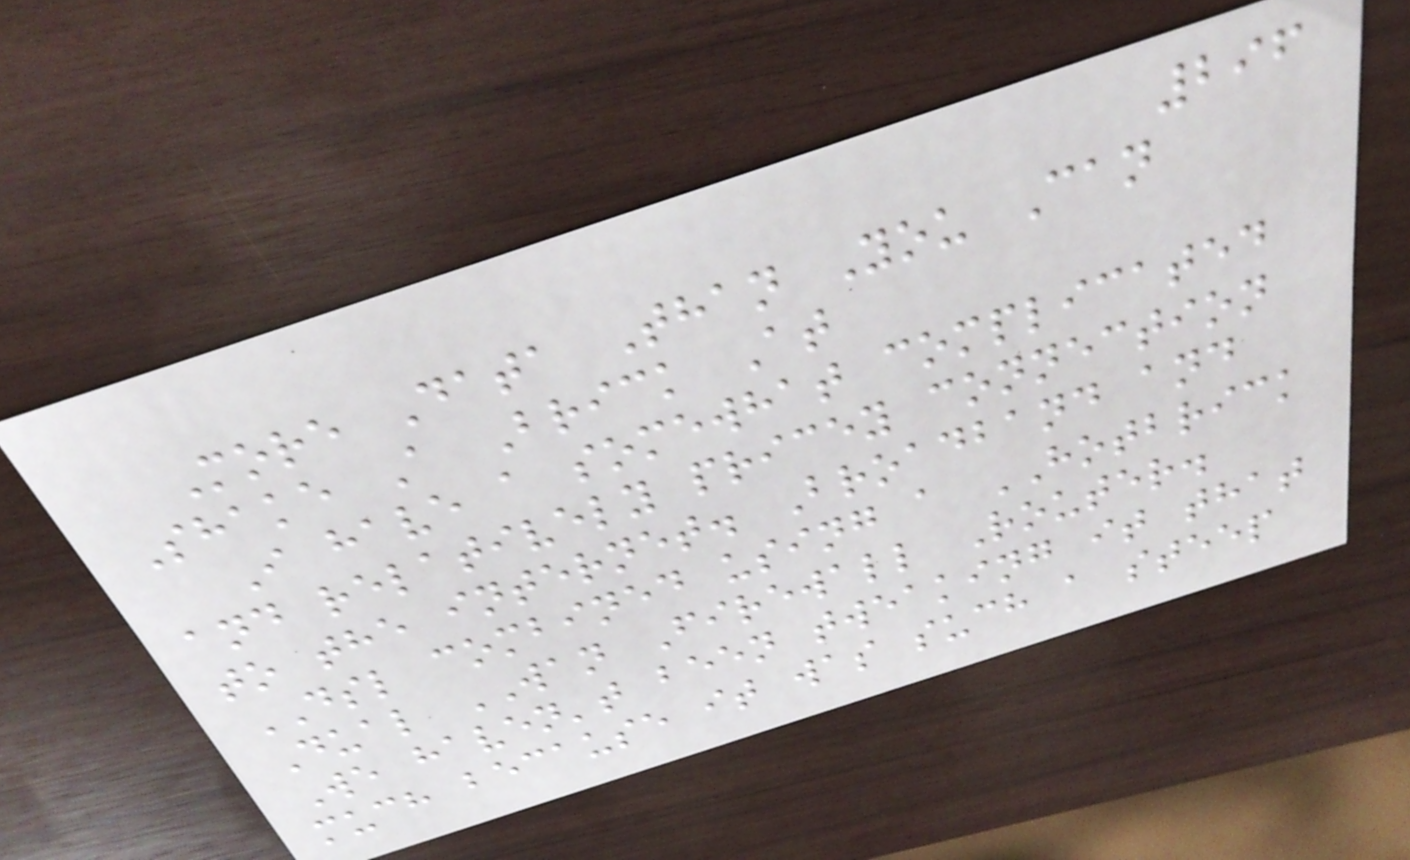296
More Data Than You Can
Shake A Brick At
I have a somewhat complicated
and relatively pricey connection
to the internet. Broadband and
DSL combined using a HOTBRICK
Dual WAN Firewall Router.
We haven't been tweaking it that
much because it was such a steep
